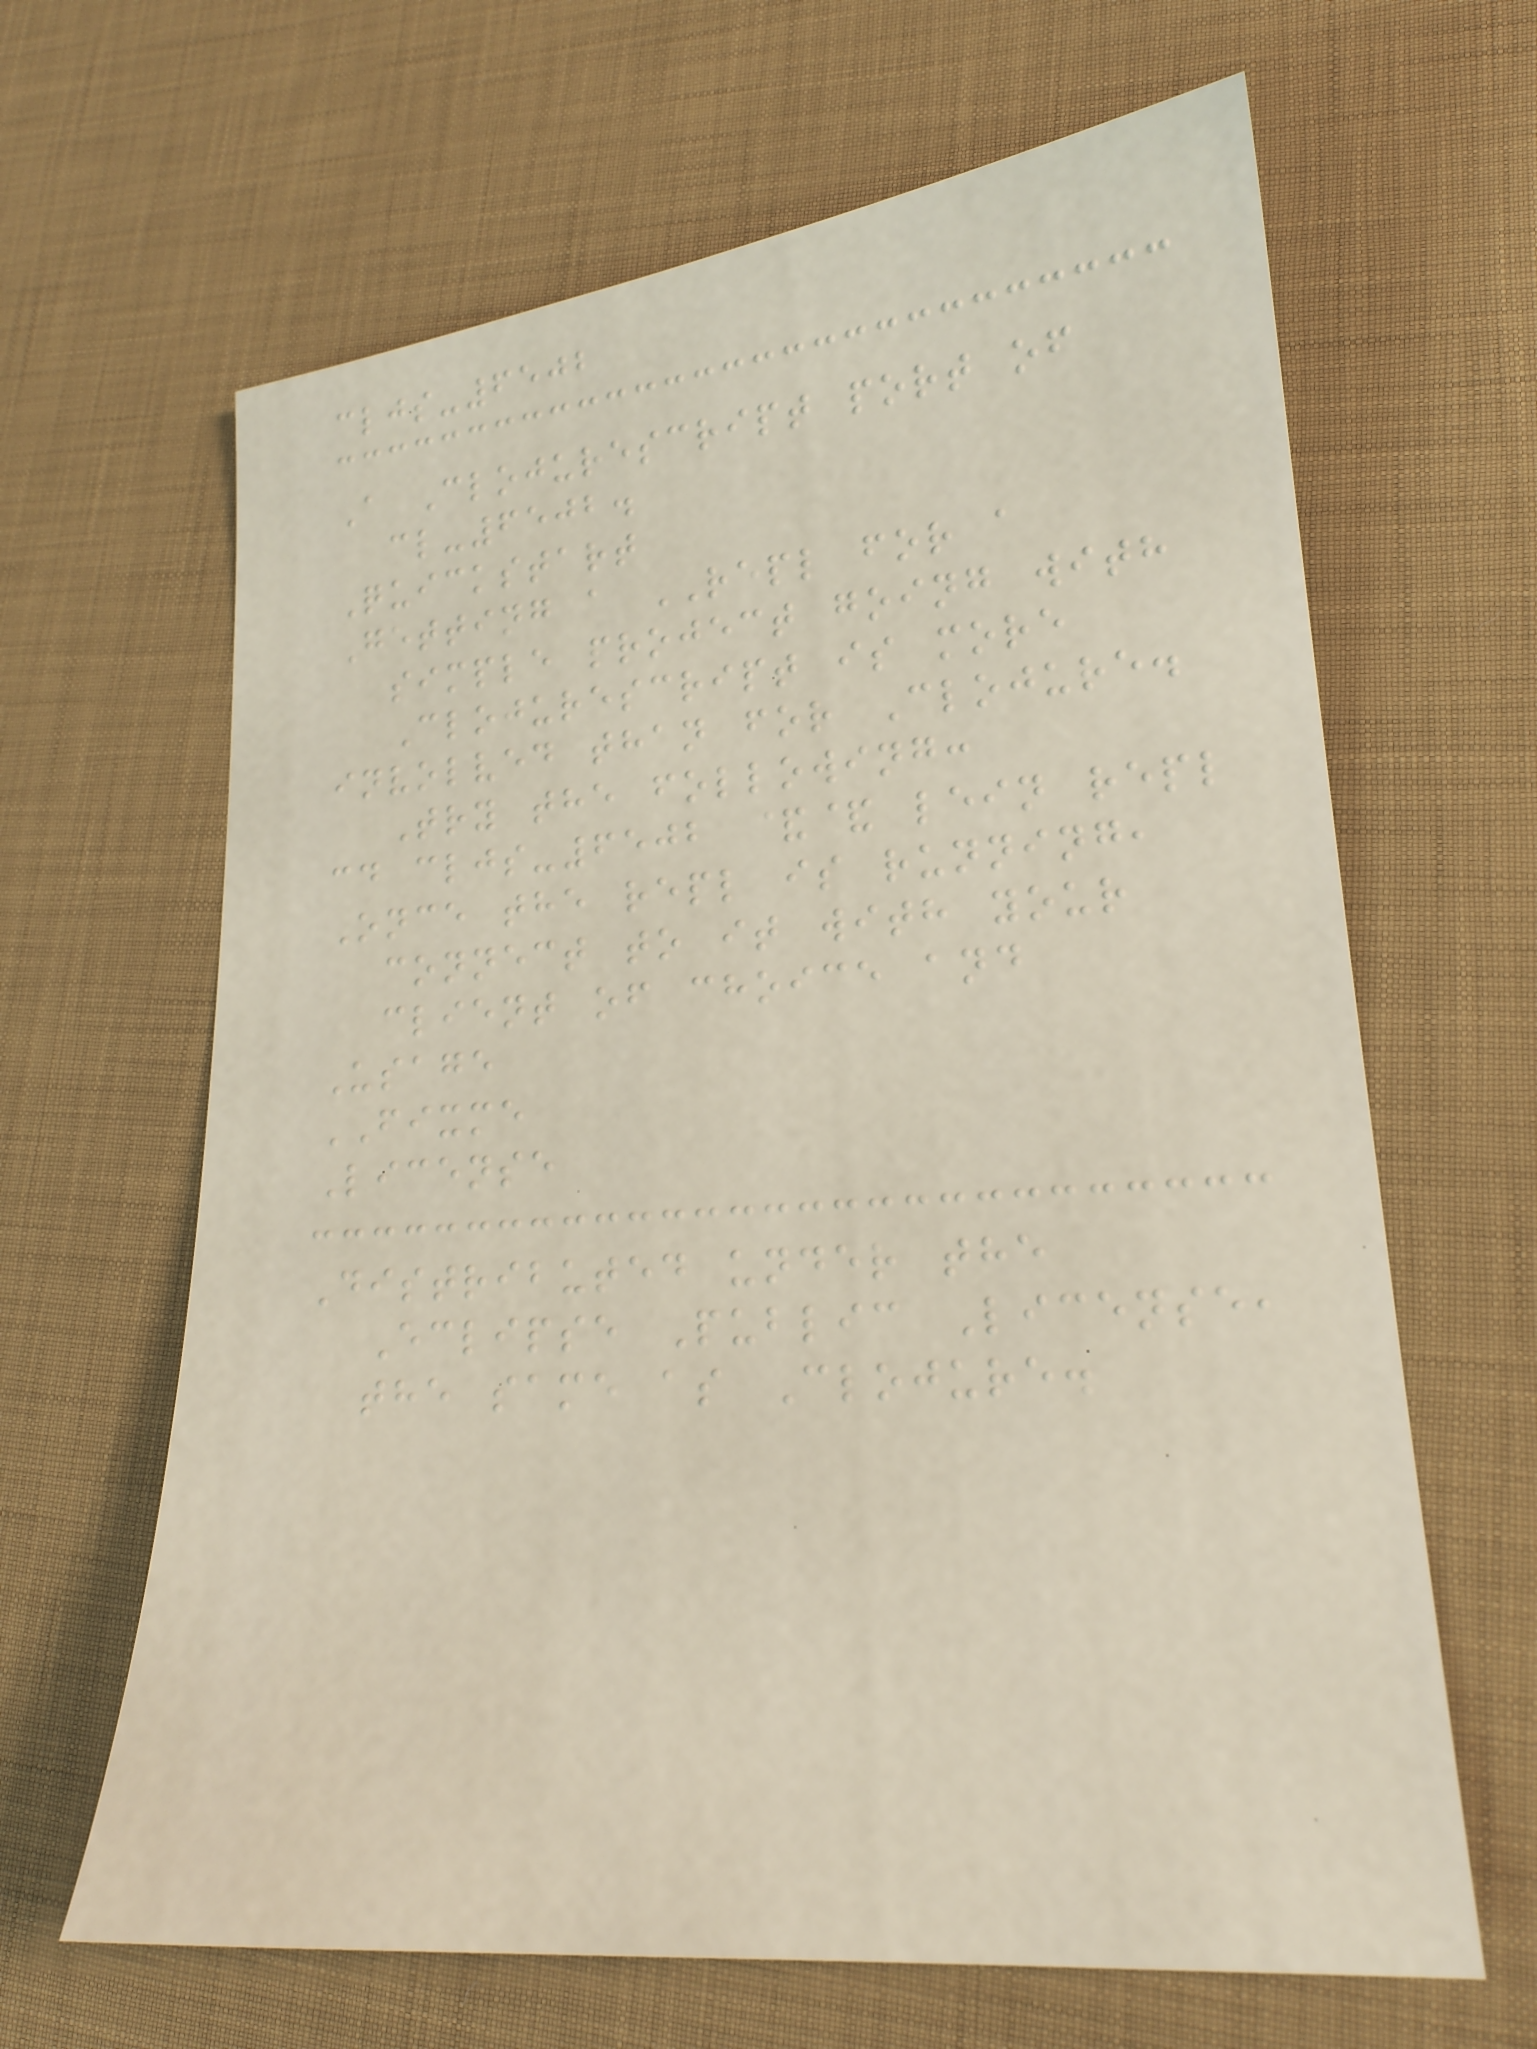cljs-6502
A Clojurescript port of
cl-6502.
Quickstart
Getting a REPL for a
simple project going with
Clojurescript is more
involved than for Clojure.
Try the following:
cd cljs-6502 && lein repl
Once the repl is running,
connect to it with your
client of choice and
Usage
FIXME
License
Distributed under the
Eclipse Public License,
the same as Clojure.
